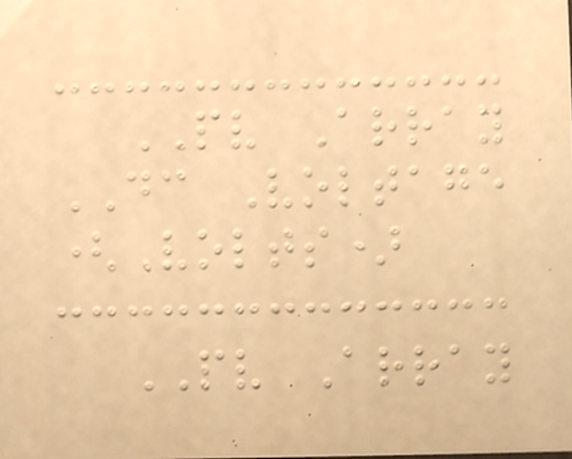PV Array
DC Voltage
(Volts)
PV Array
